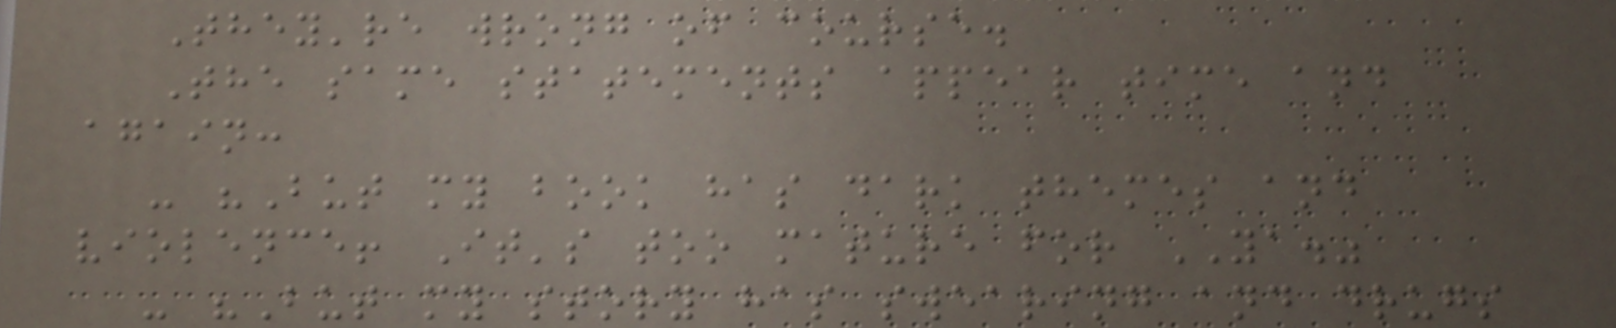They're wrong of course.
The same statements appear time and
again:
- "But my book has dark themes and
violence! It's too mature for YA."
- "But my story has swearing and drugs
